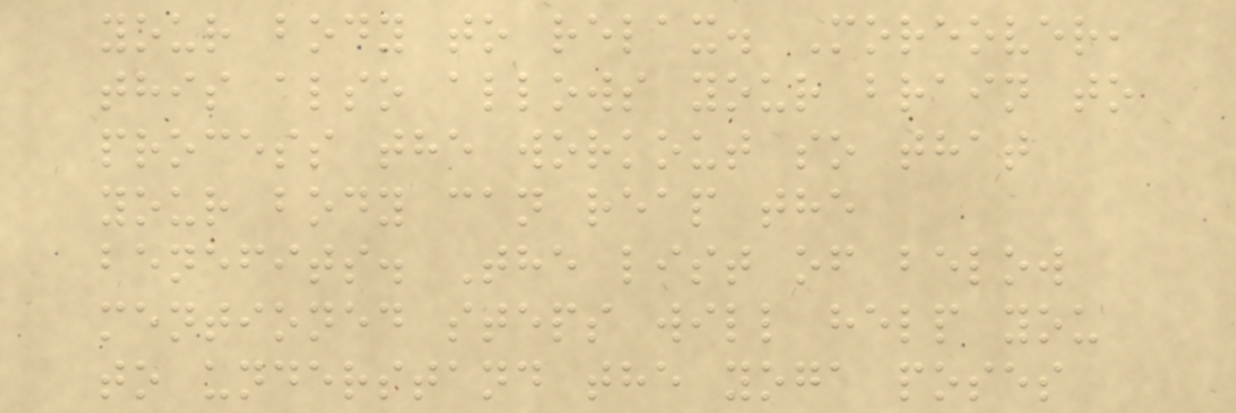your body to relax. Moreover,
this also allows your brain to
process the workout so that
your body can reap the
benefits. The list of below
mentioned steps will help you
to understand the yoga poses
